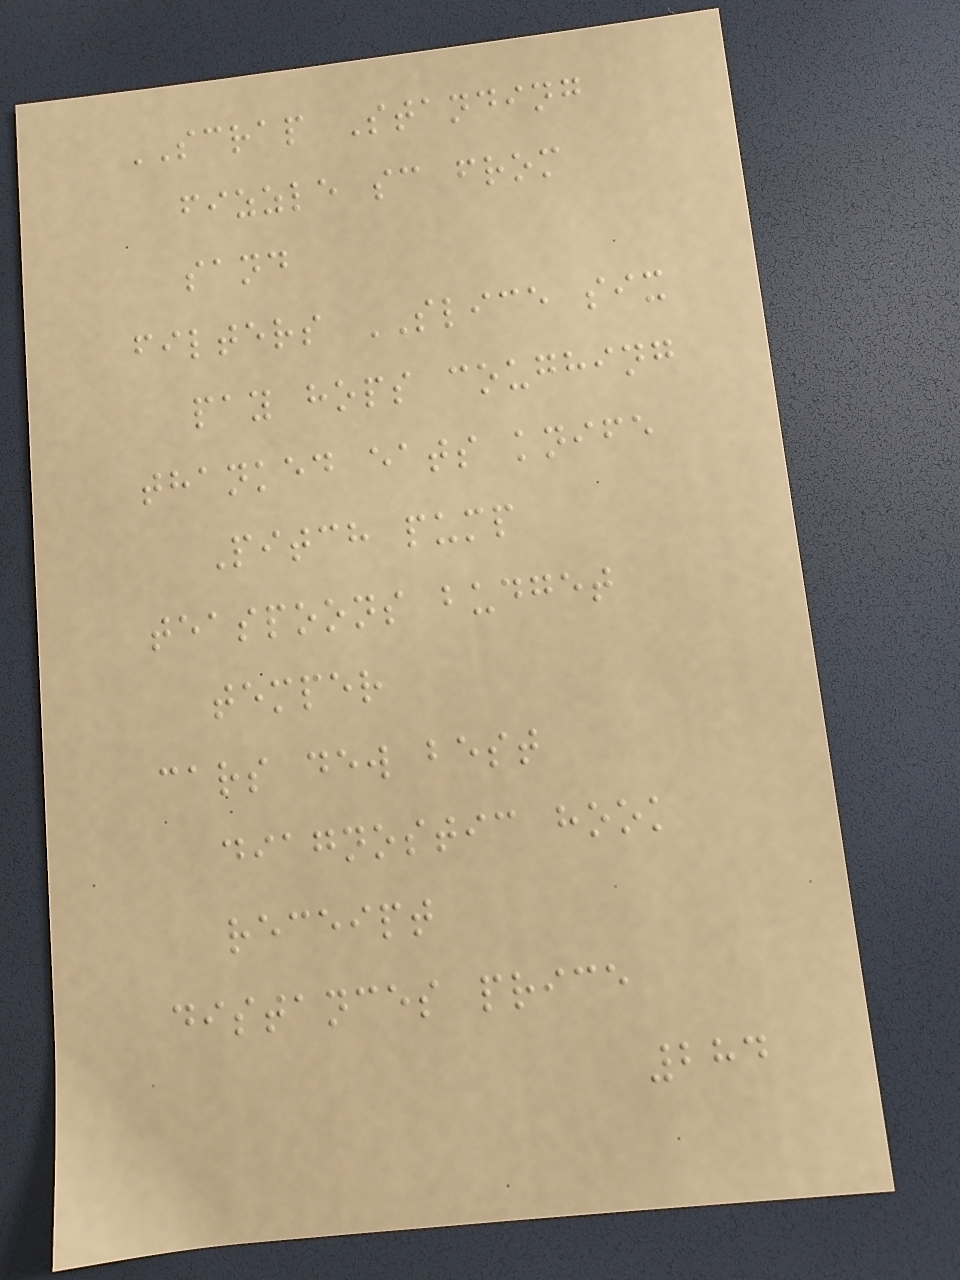SCRAP Standing
fizzle sc from
sand
filters SLICE six
pay hops coughing
thanked eats knife
Pitch pump
teaspoons budget
temper
cars dew best
diagnostic hook
receipt
distances price
284
